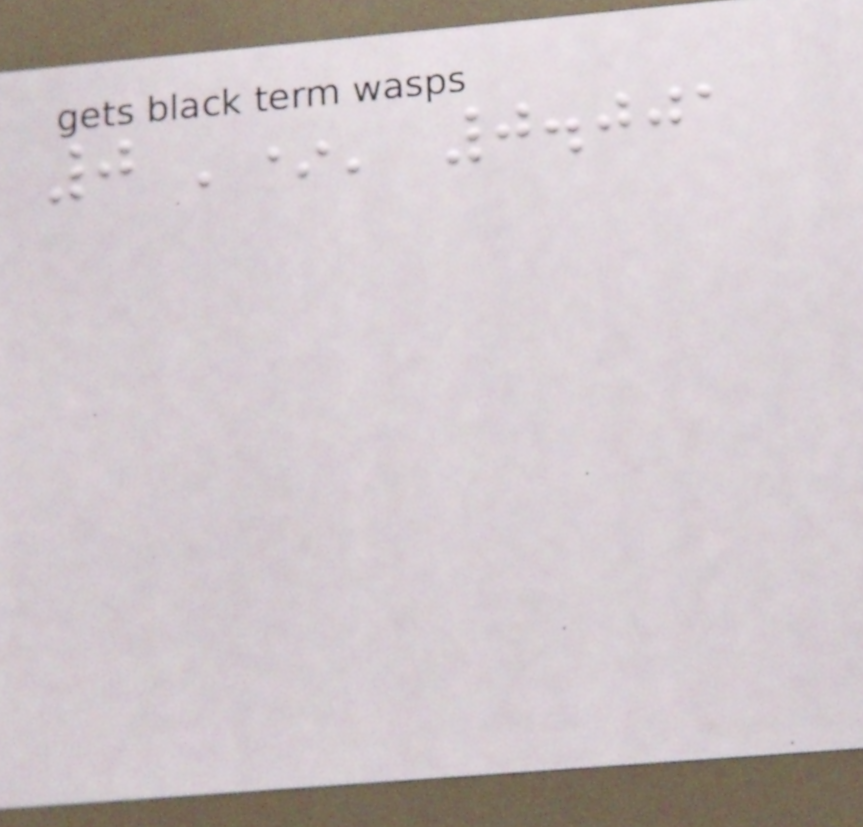0 '*' 0.001
